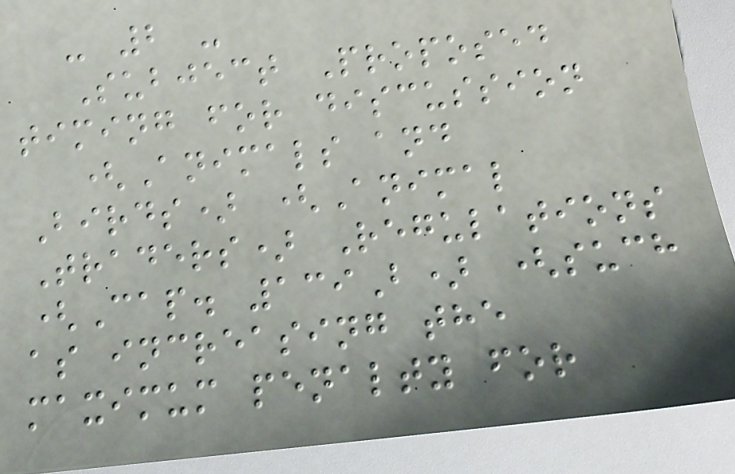- 2 -
Subject Proposed
timing for discussion
(Animals and
Birds) (Animal
Traders) Regulations
(Cap. 139B) (such
as increasing the
maximum penalty for
